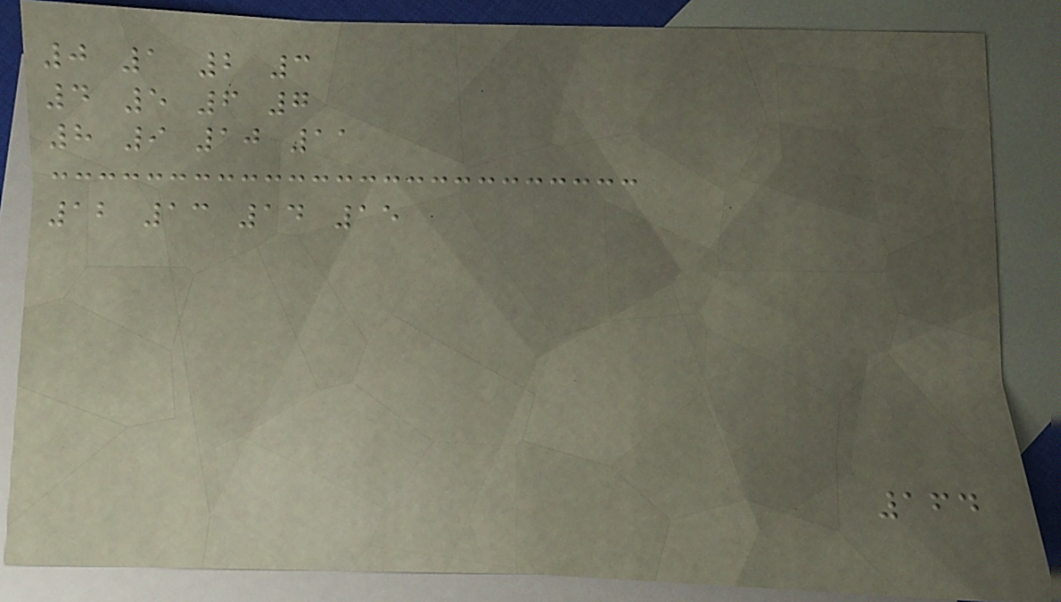0 1 2 3
4 5 6 7
8 9 10 11
12 13 14 15
164
